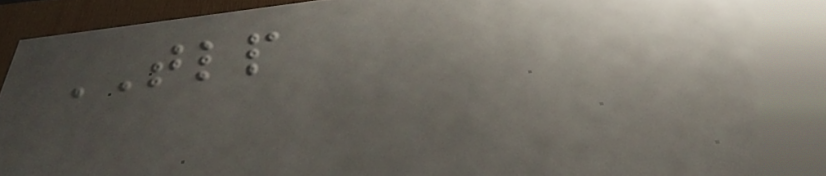TLP
